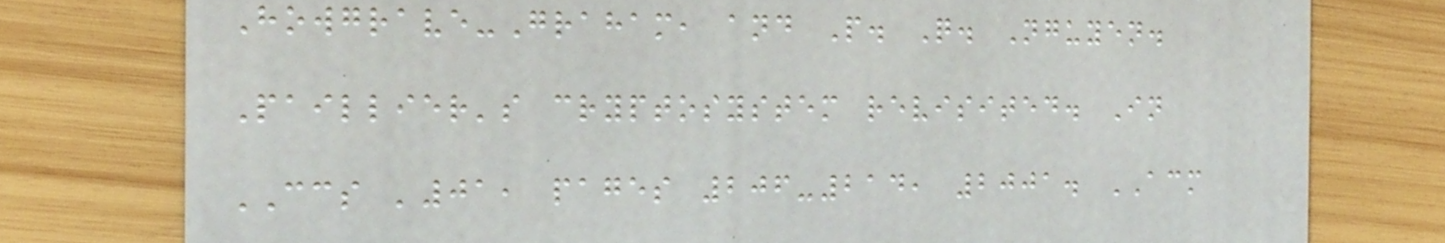Howgrave-Graham, and P. Q. Nguyen.
Paillier's cryptosystem revisited. In
CCS '01, pages 206-214, 2001. ACM
